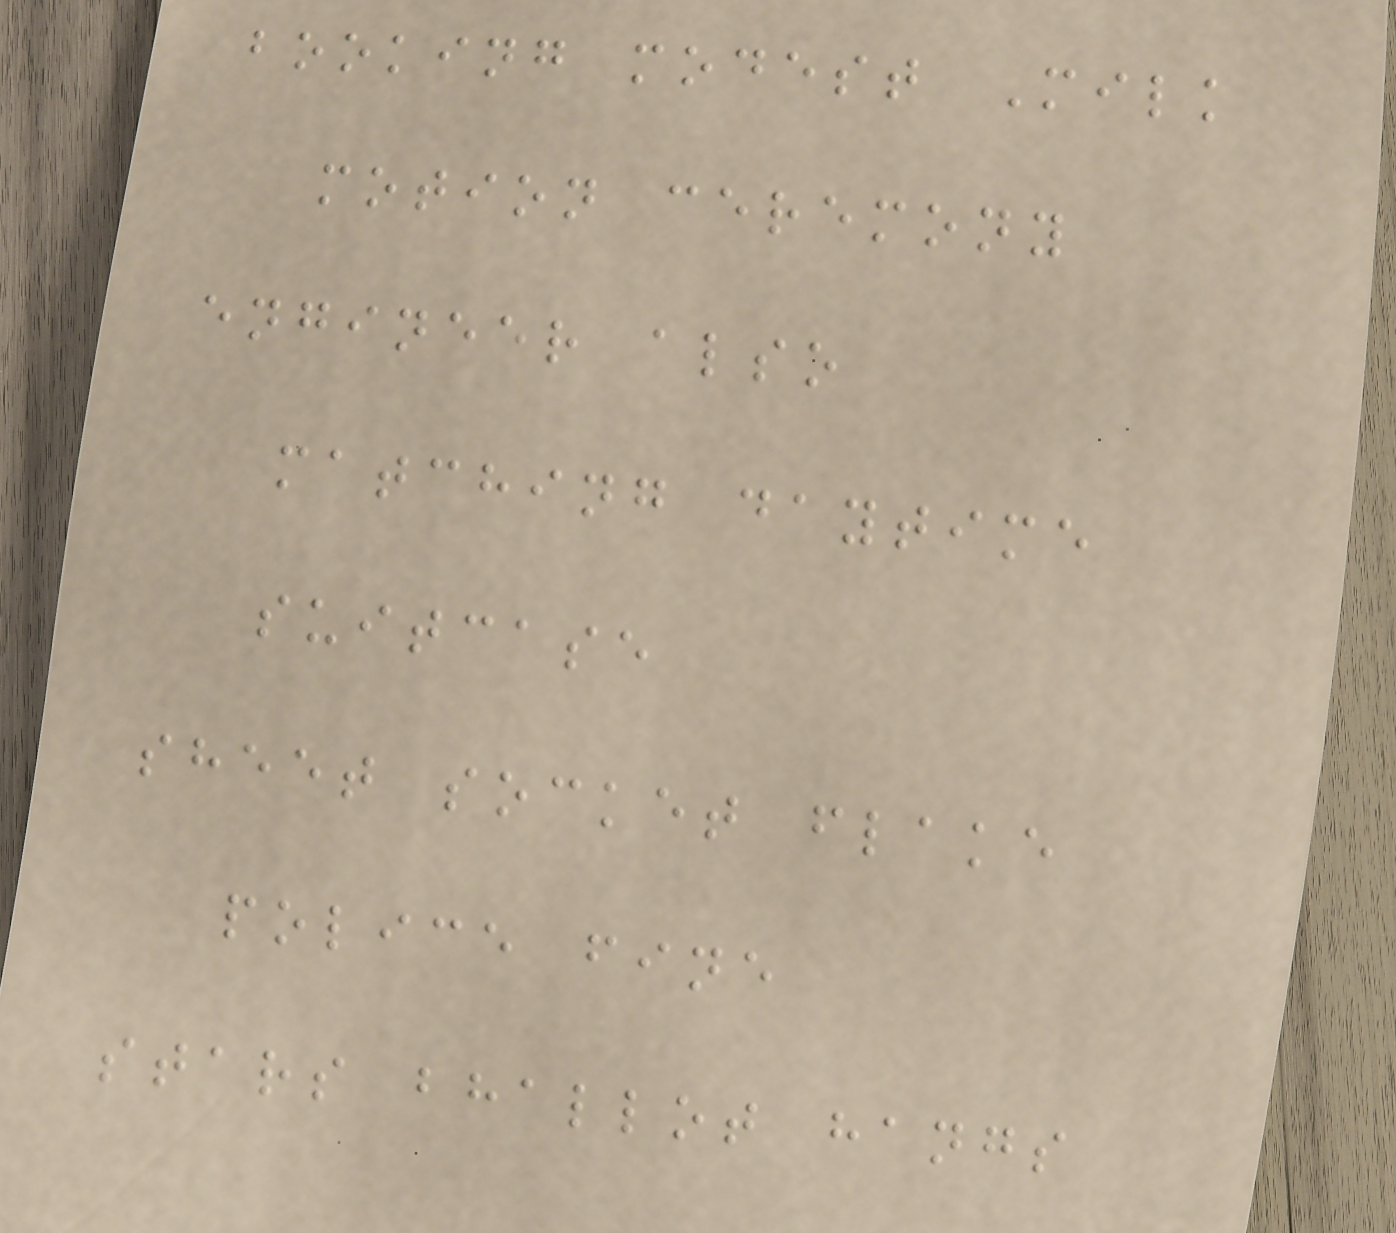booking modest Milk
motion ceremony
engineer also
matching daytime
suitcase
sheet socket flake
police fine
stars bhallot hangs
